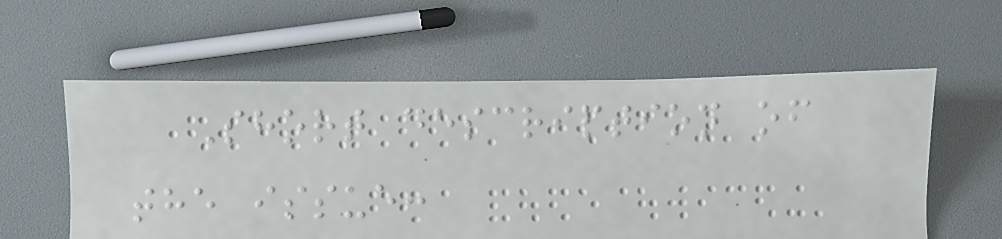Short description of
the issue:
